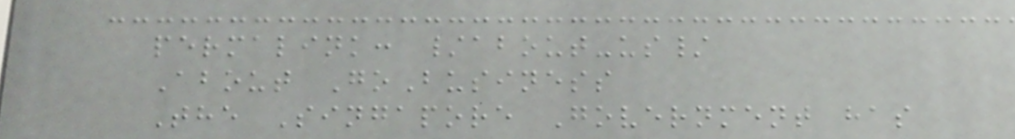permalink: /about-us/
About GoBusiness
The Singapore Government has
